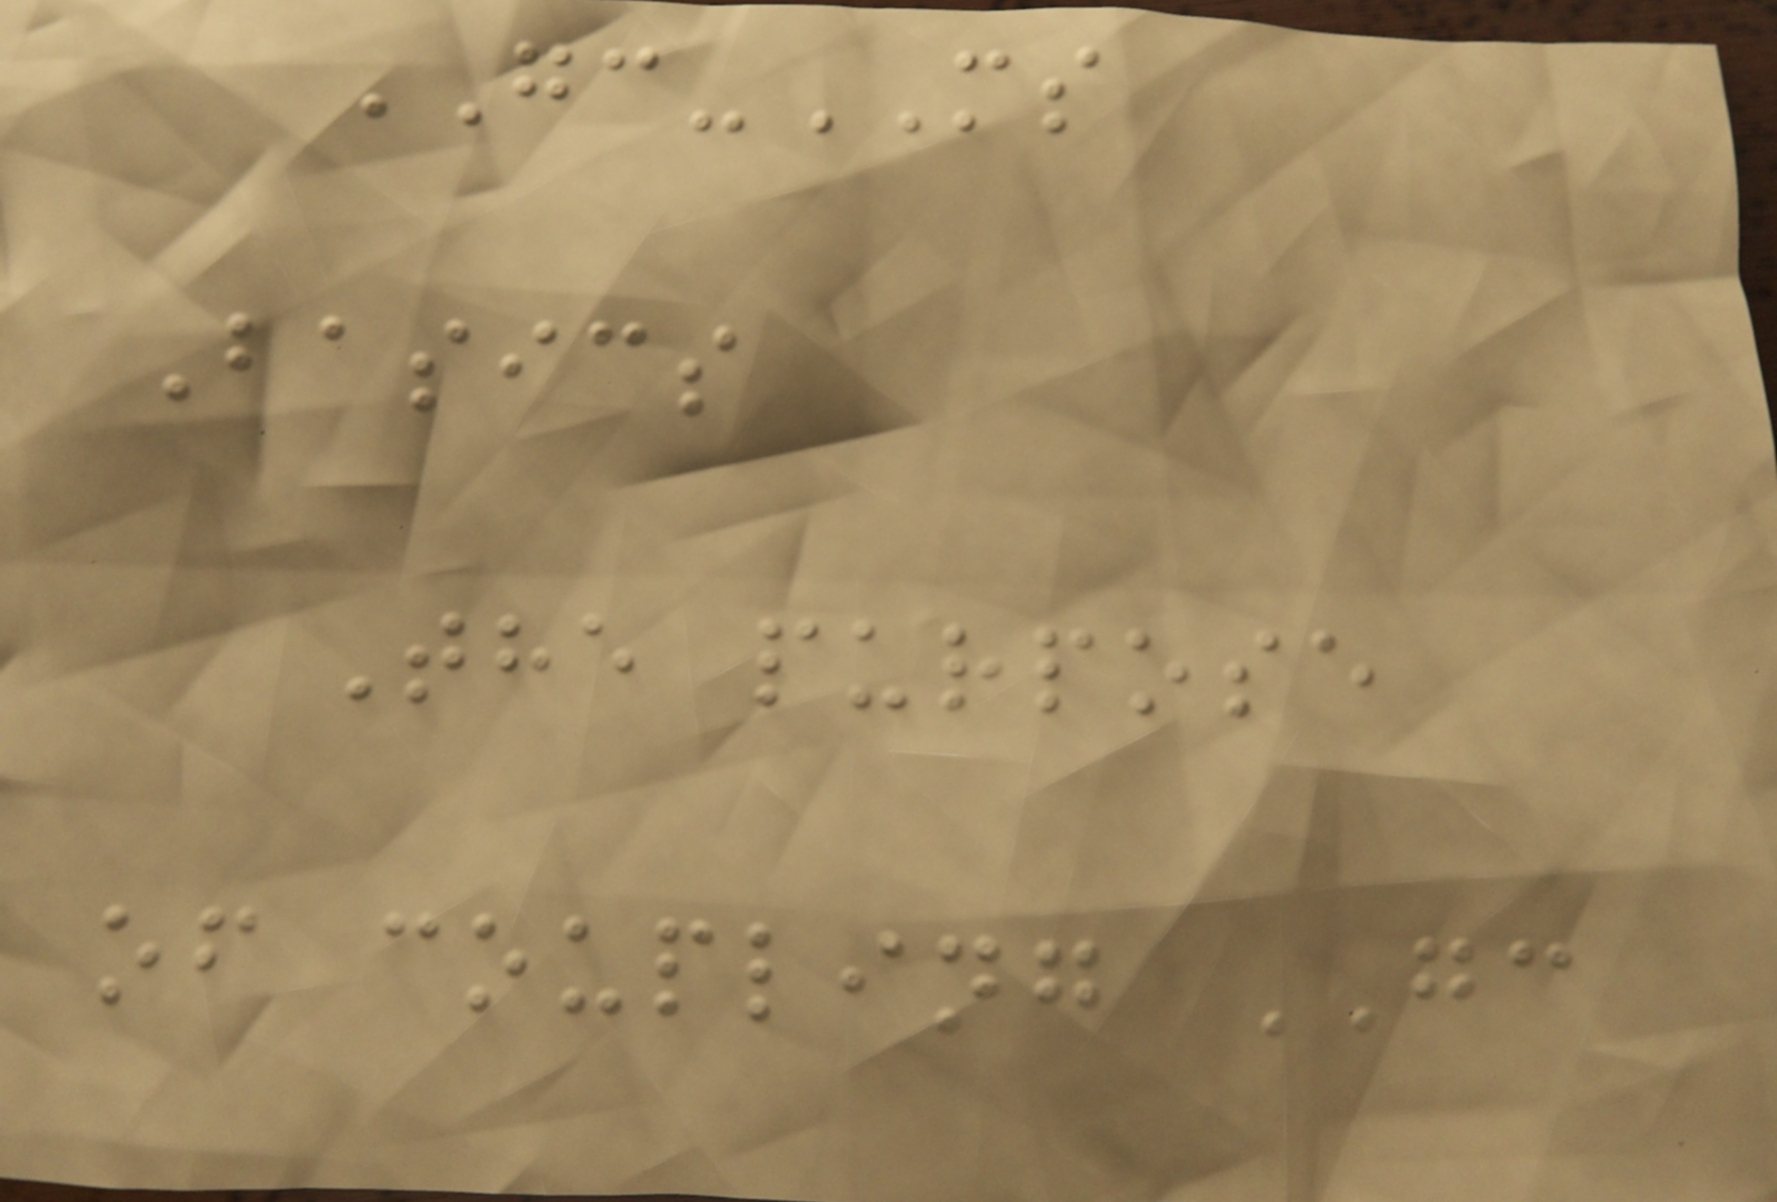GC-MS
Basics
The purpose
of coupling GC
